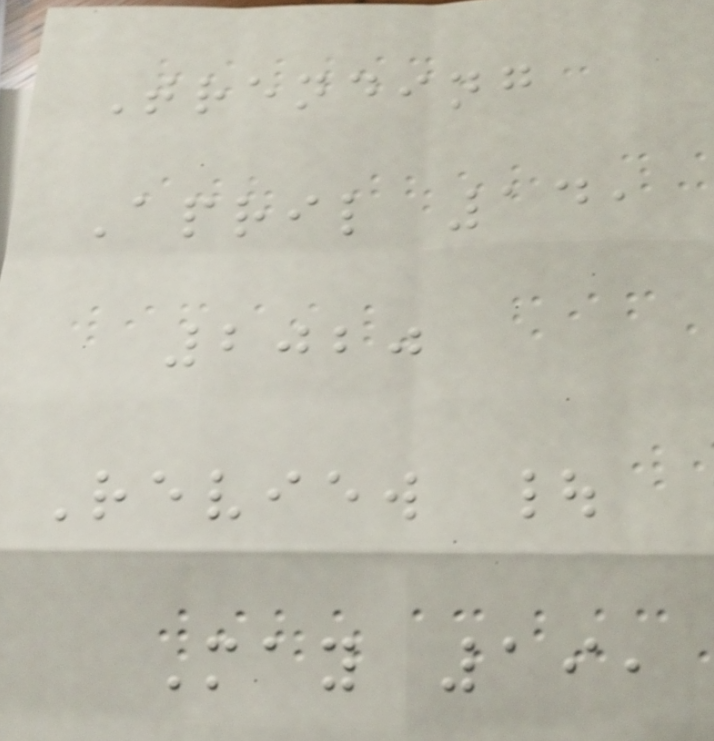Trending
April 14,
2020
Review |
May 19,
